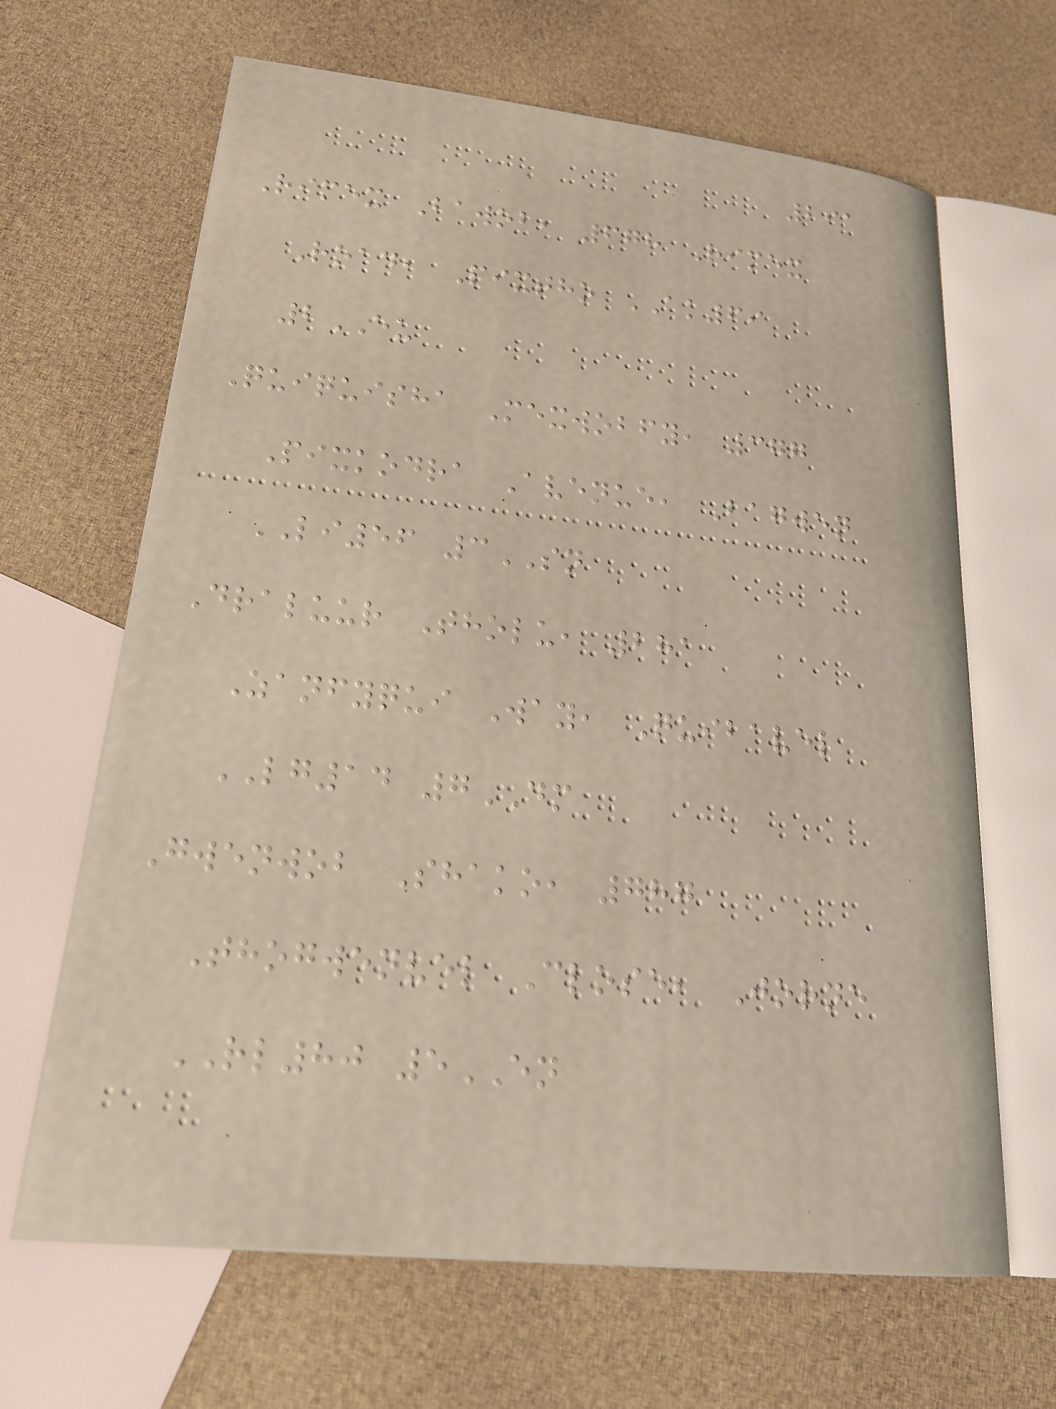291
Rimex Bawob, 678 Rimex
Road, Pixtho AK69
2EU
Quiquisha Mexwobfy, 377
Pixkodra Avenue, Bagwen
LI56 3SN
Draluur Tholu, 281
Zanfyqui Way, Quibavel
LG14 7DM
Gwenwob Shako, 787
Thogwenvel Close, Jorne
RL80 5EN
